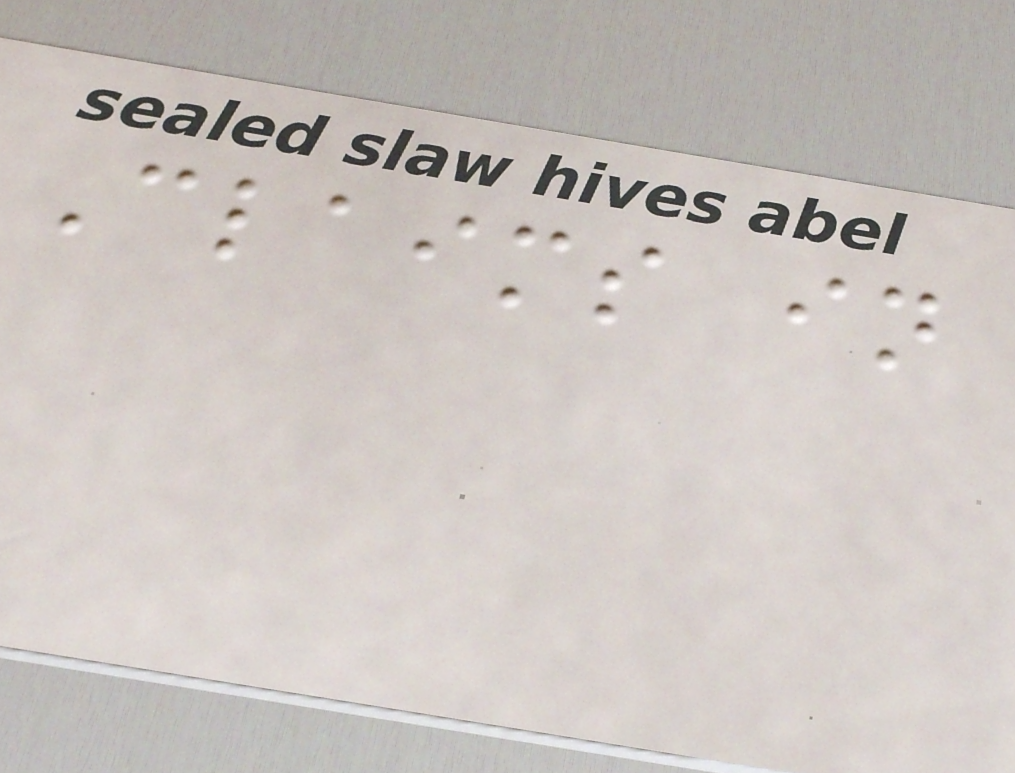Claims in
